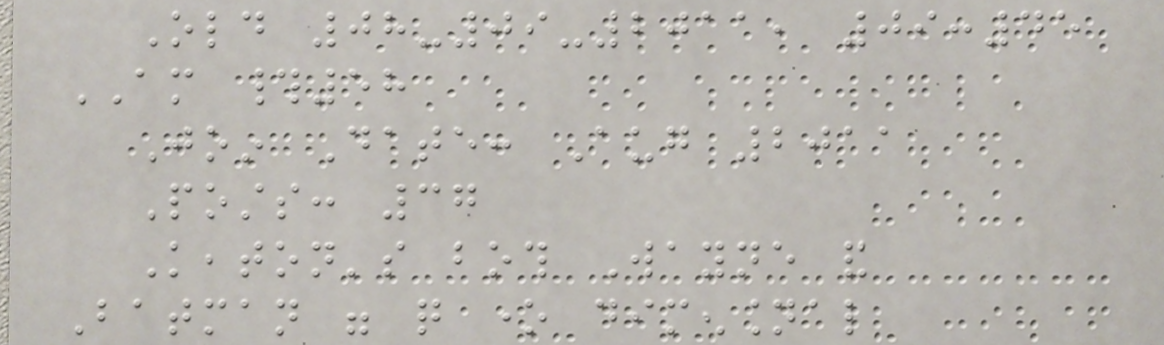Old 08-09-2011, 09:45
AM #58
Join Date: Aug 2011
Posts: 37
Keaton's both Wayne and
Batman were quite one dimensional
